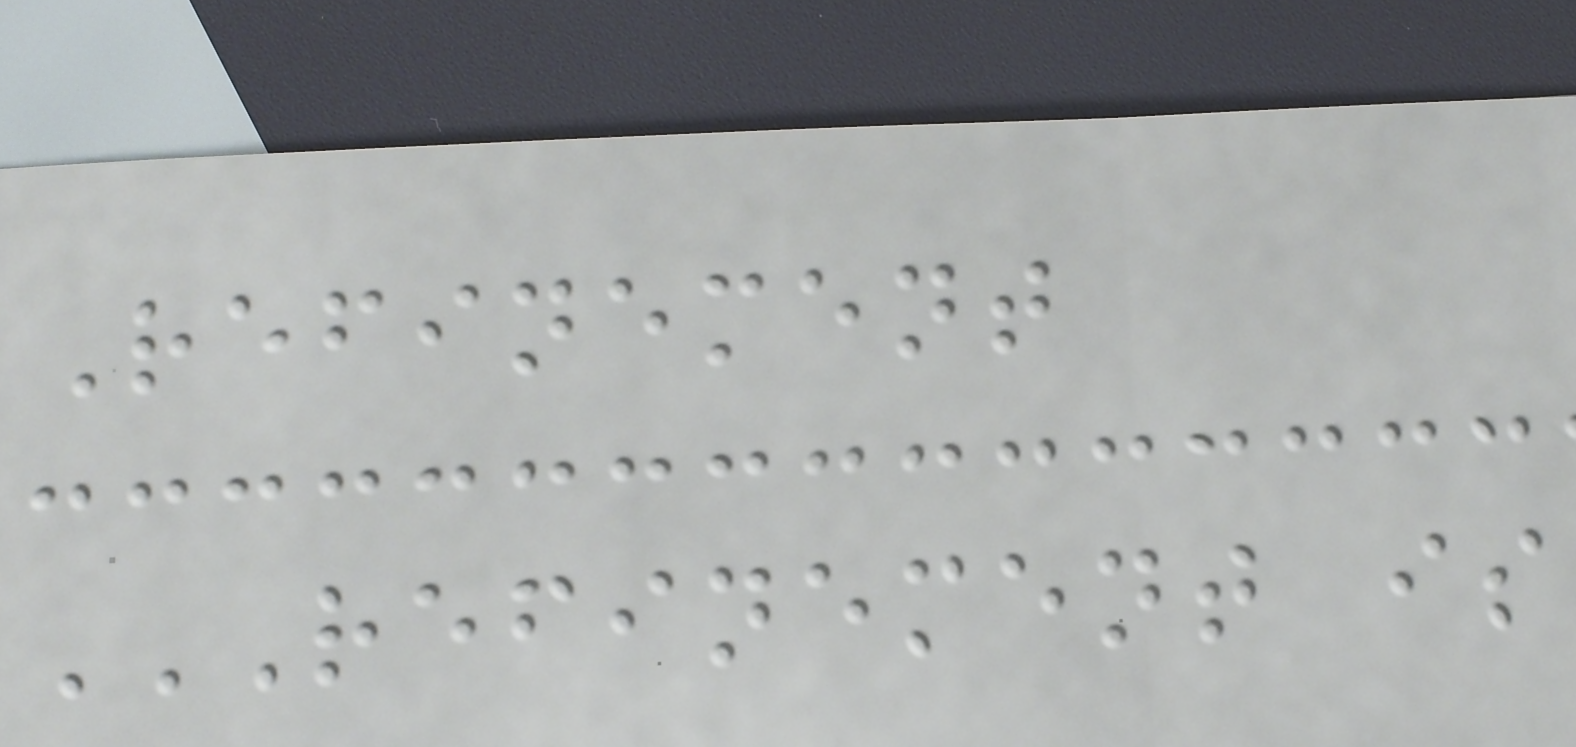Refinement
REFINEMENT IS
